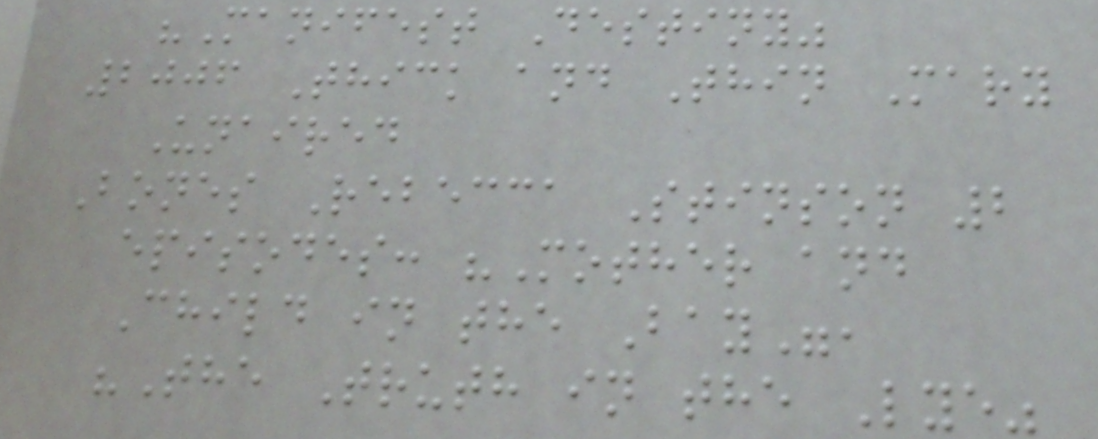"Manifest Destiny"
2006 Thick and Thin Mary
Unaired
Bones Rebecca Stinson 2
episodes: "Mother and
Child in the Bay",
"The Truth in the Lye"
